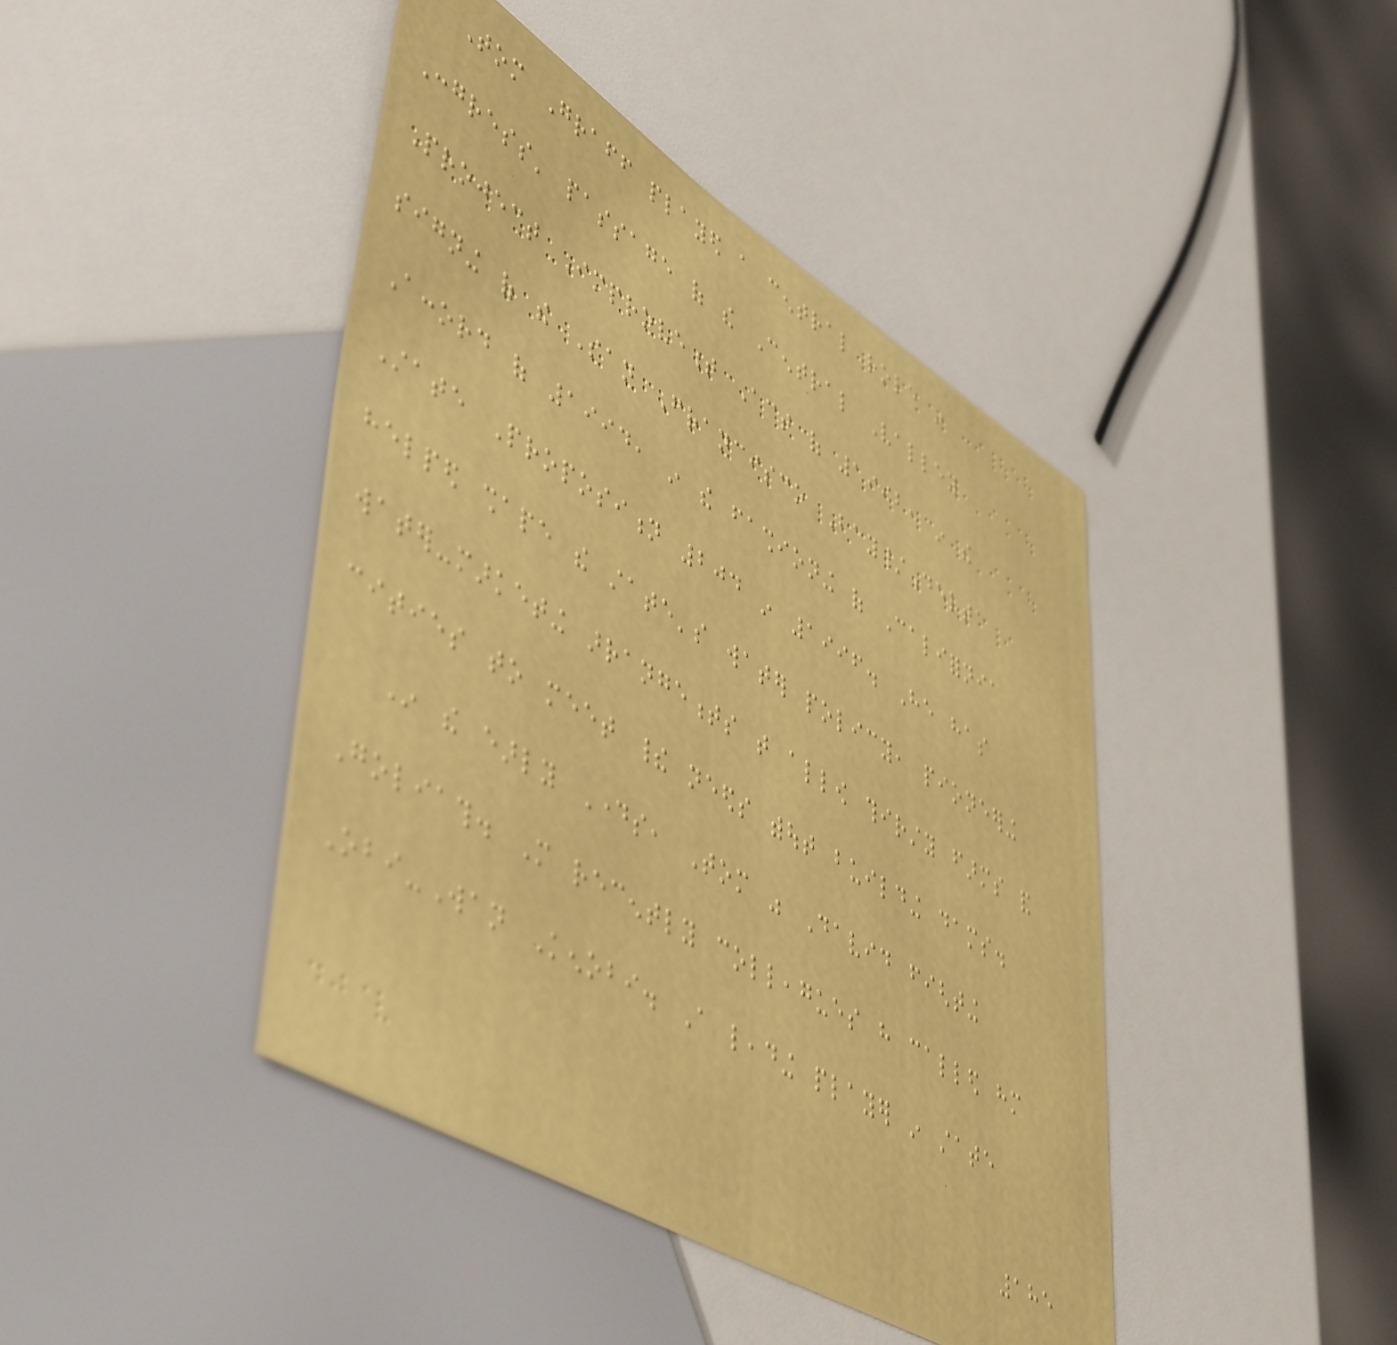Tom Graff played a central role in
Congress' passage of the Central Valley
Project Improvement Act of 1992, in the
signing of the San Francisco Bay/Delta
Accord of 1994, in the fashioning of California
State Proposition 204 in 1996. He has
helped shape the state's water policy, pioneering
water-marketing arrangements that allow thirsty farms and
cities to meet their needs without building dams.
In the early Days, Tom was David fighting
Goliath. More recently colleagues have called him
Obi-Wan Kenobi. A leading player in state
185
